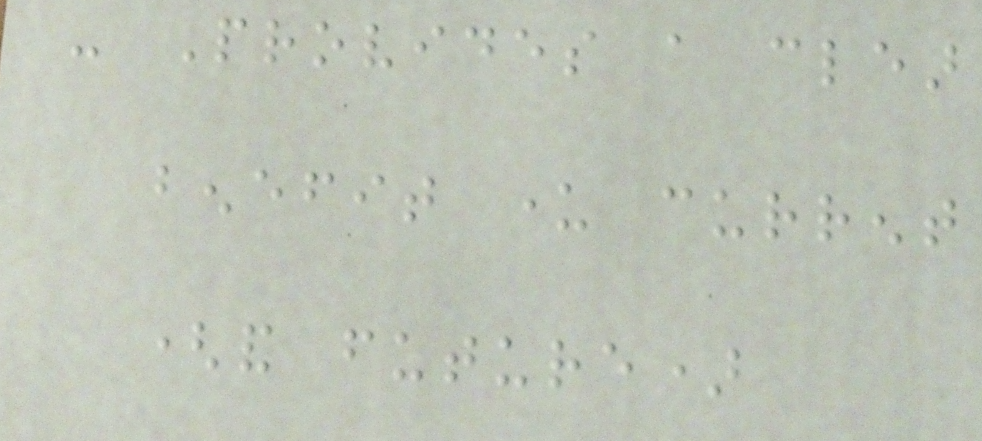- Provides a clear
benefit under current
(and future)
